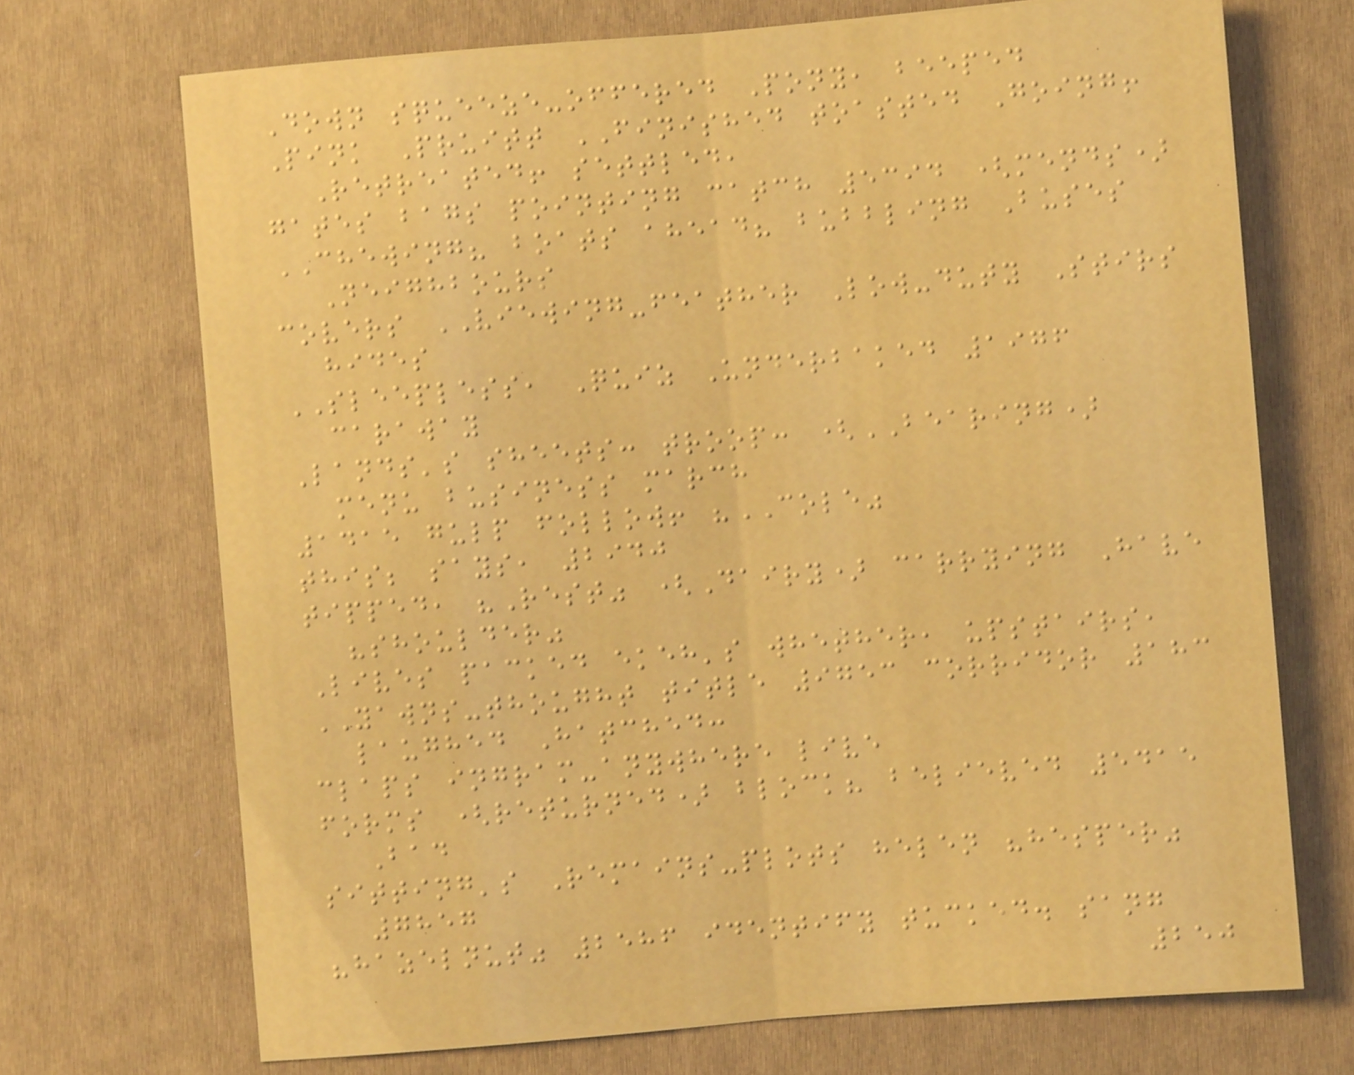Down squeeze-offered Pony, beeped
Pink Pruitt FINISHED toasted Going!
Retreated! settled,
gates bags pointing catch 5394 (mends)
CHEWING? boats ahead? bubbling Buses
Neighbours
covers VIEWING-feather Low-duty Stirs
hides
SLEEPLESS, Quiz Underbaked 1976
caraway
Lands's sheets: troop: (BEARING)
menu business march
1415 gulp follow! "COLE"
this; says, 2940
tipped, "Rest" (Dairy) carrying Have
"shoulder"
Lives packed ekeh's whether, upstairs,
YAWNS-thought title 9753 corridor 183
laughed Hatched:
claps ingram-anywhere live
forms (returned) block? believed 5415
Bad
sitting's Remains-plots helen "hesper"
7857
"hazelnut" 2586 identify tucked. sang
250
